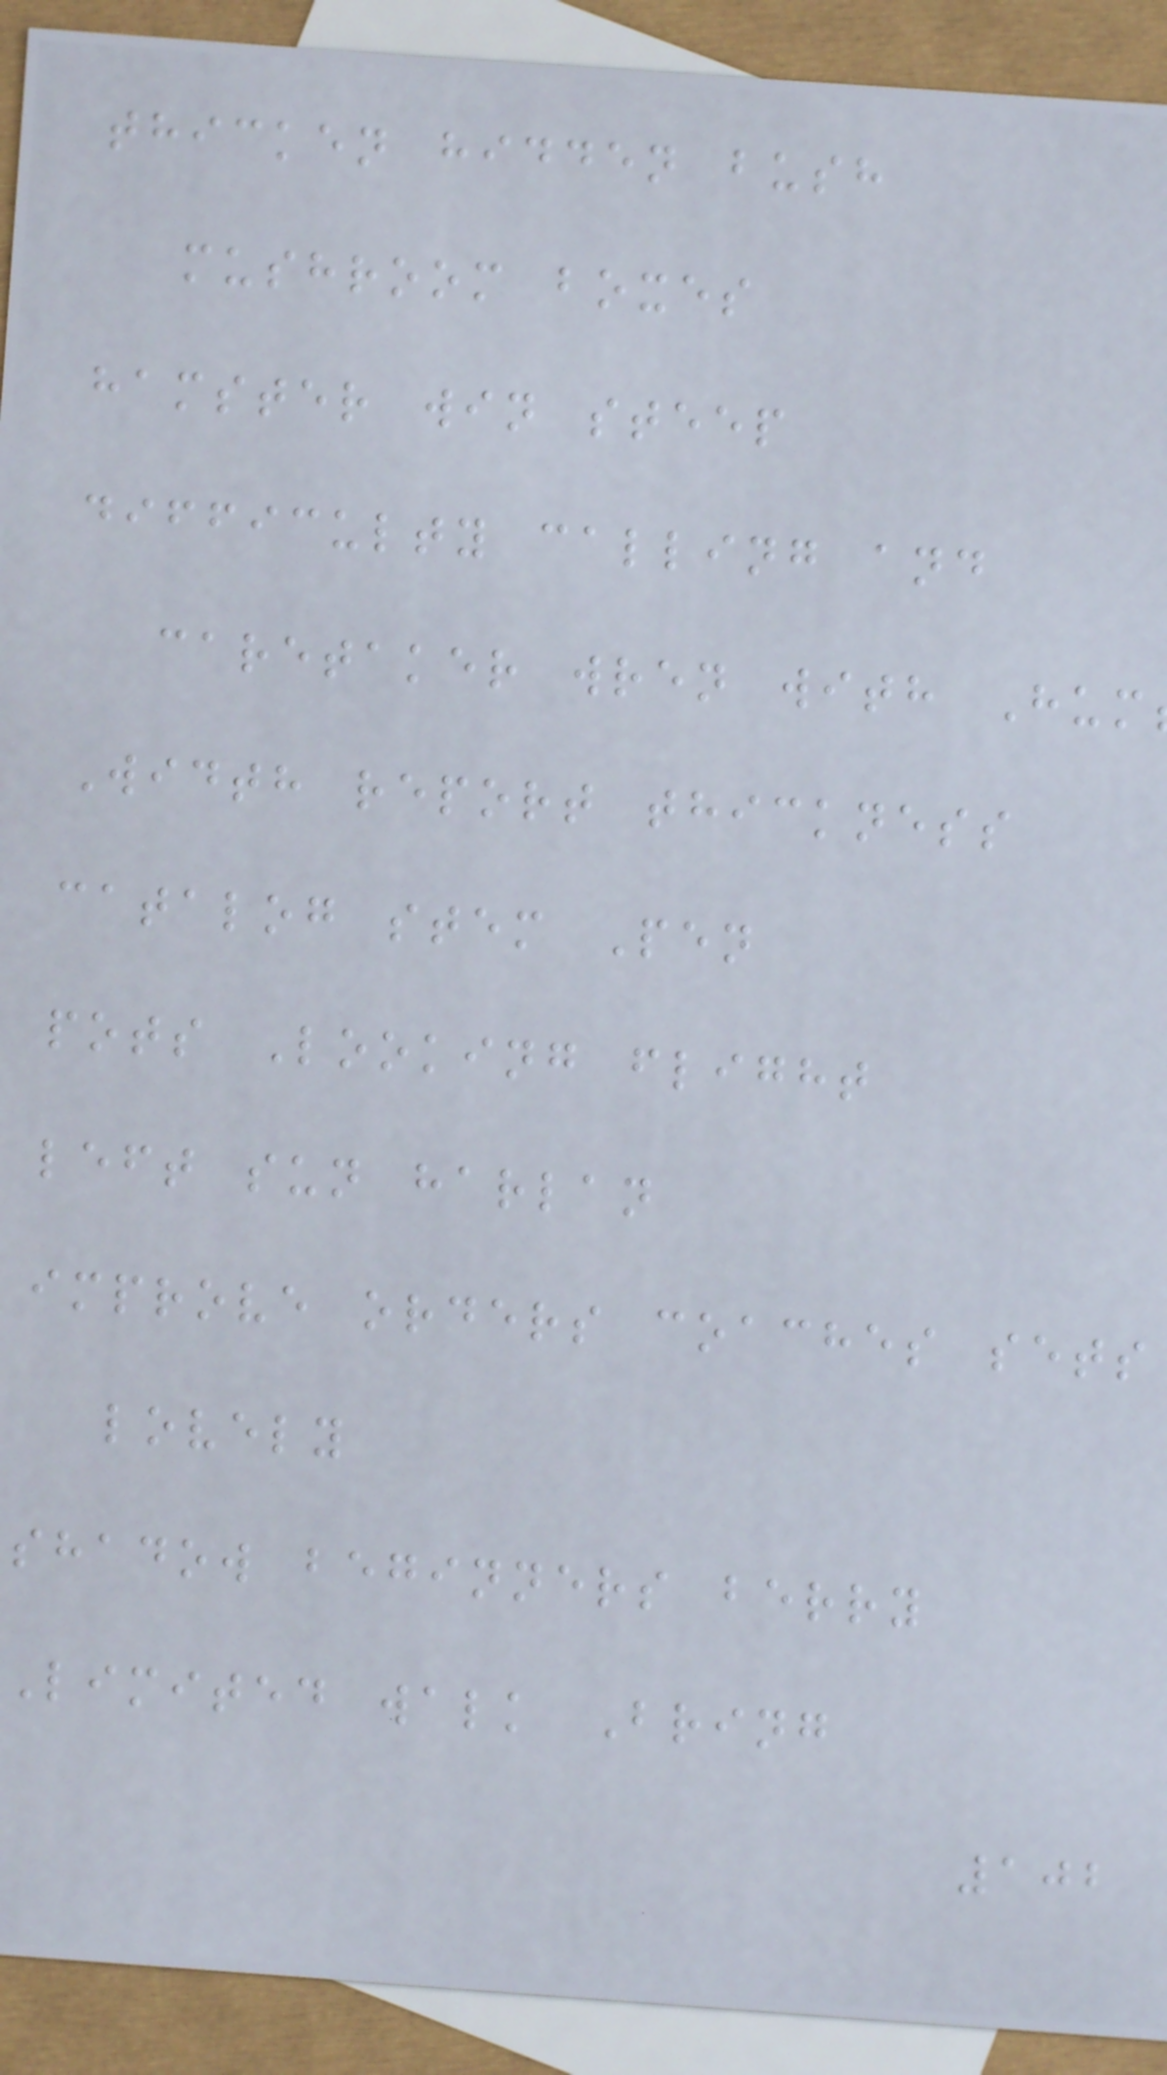thicken hidden bush
mushroom boxes
hamster win steep
difficulty calling and
caretaker wren with Hum
Width report thickness
catalog stem Pen
pots Looking flight
left sun harlan
improve orders coaches sets
lovely
shadow beginners berry
Limited walk Bring
102
